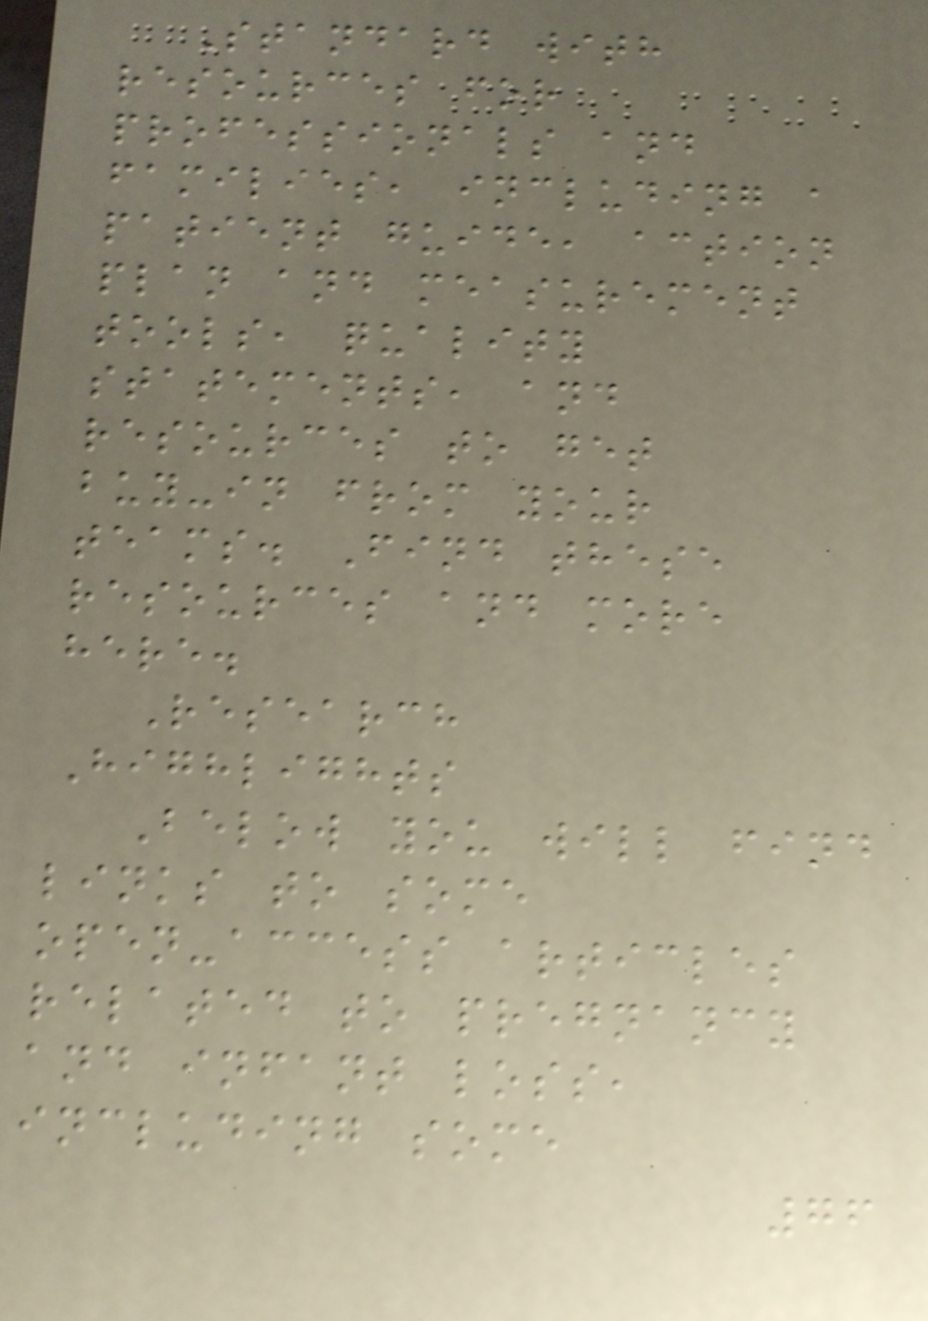Standard with
resources for
professionals and
families, including a
patient guide, action
plan and measurement
tools, quality
statements, and
resources to get
buy-in from your
teams. Find these
resources and more
here.
Research
Highlights
Below you will find
links to some
open-access articles
related to pregnancy
and infant loss,
including some
76
